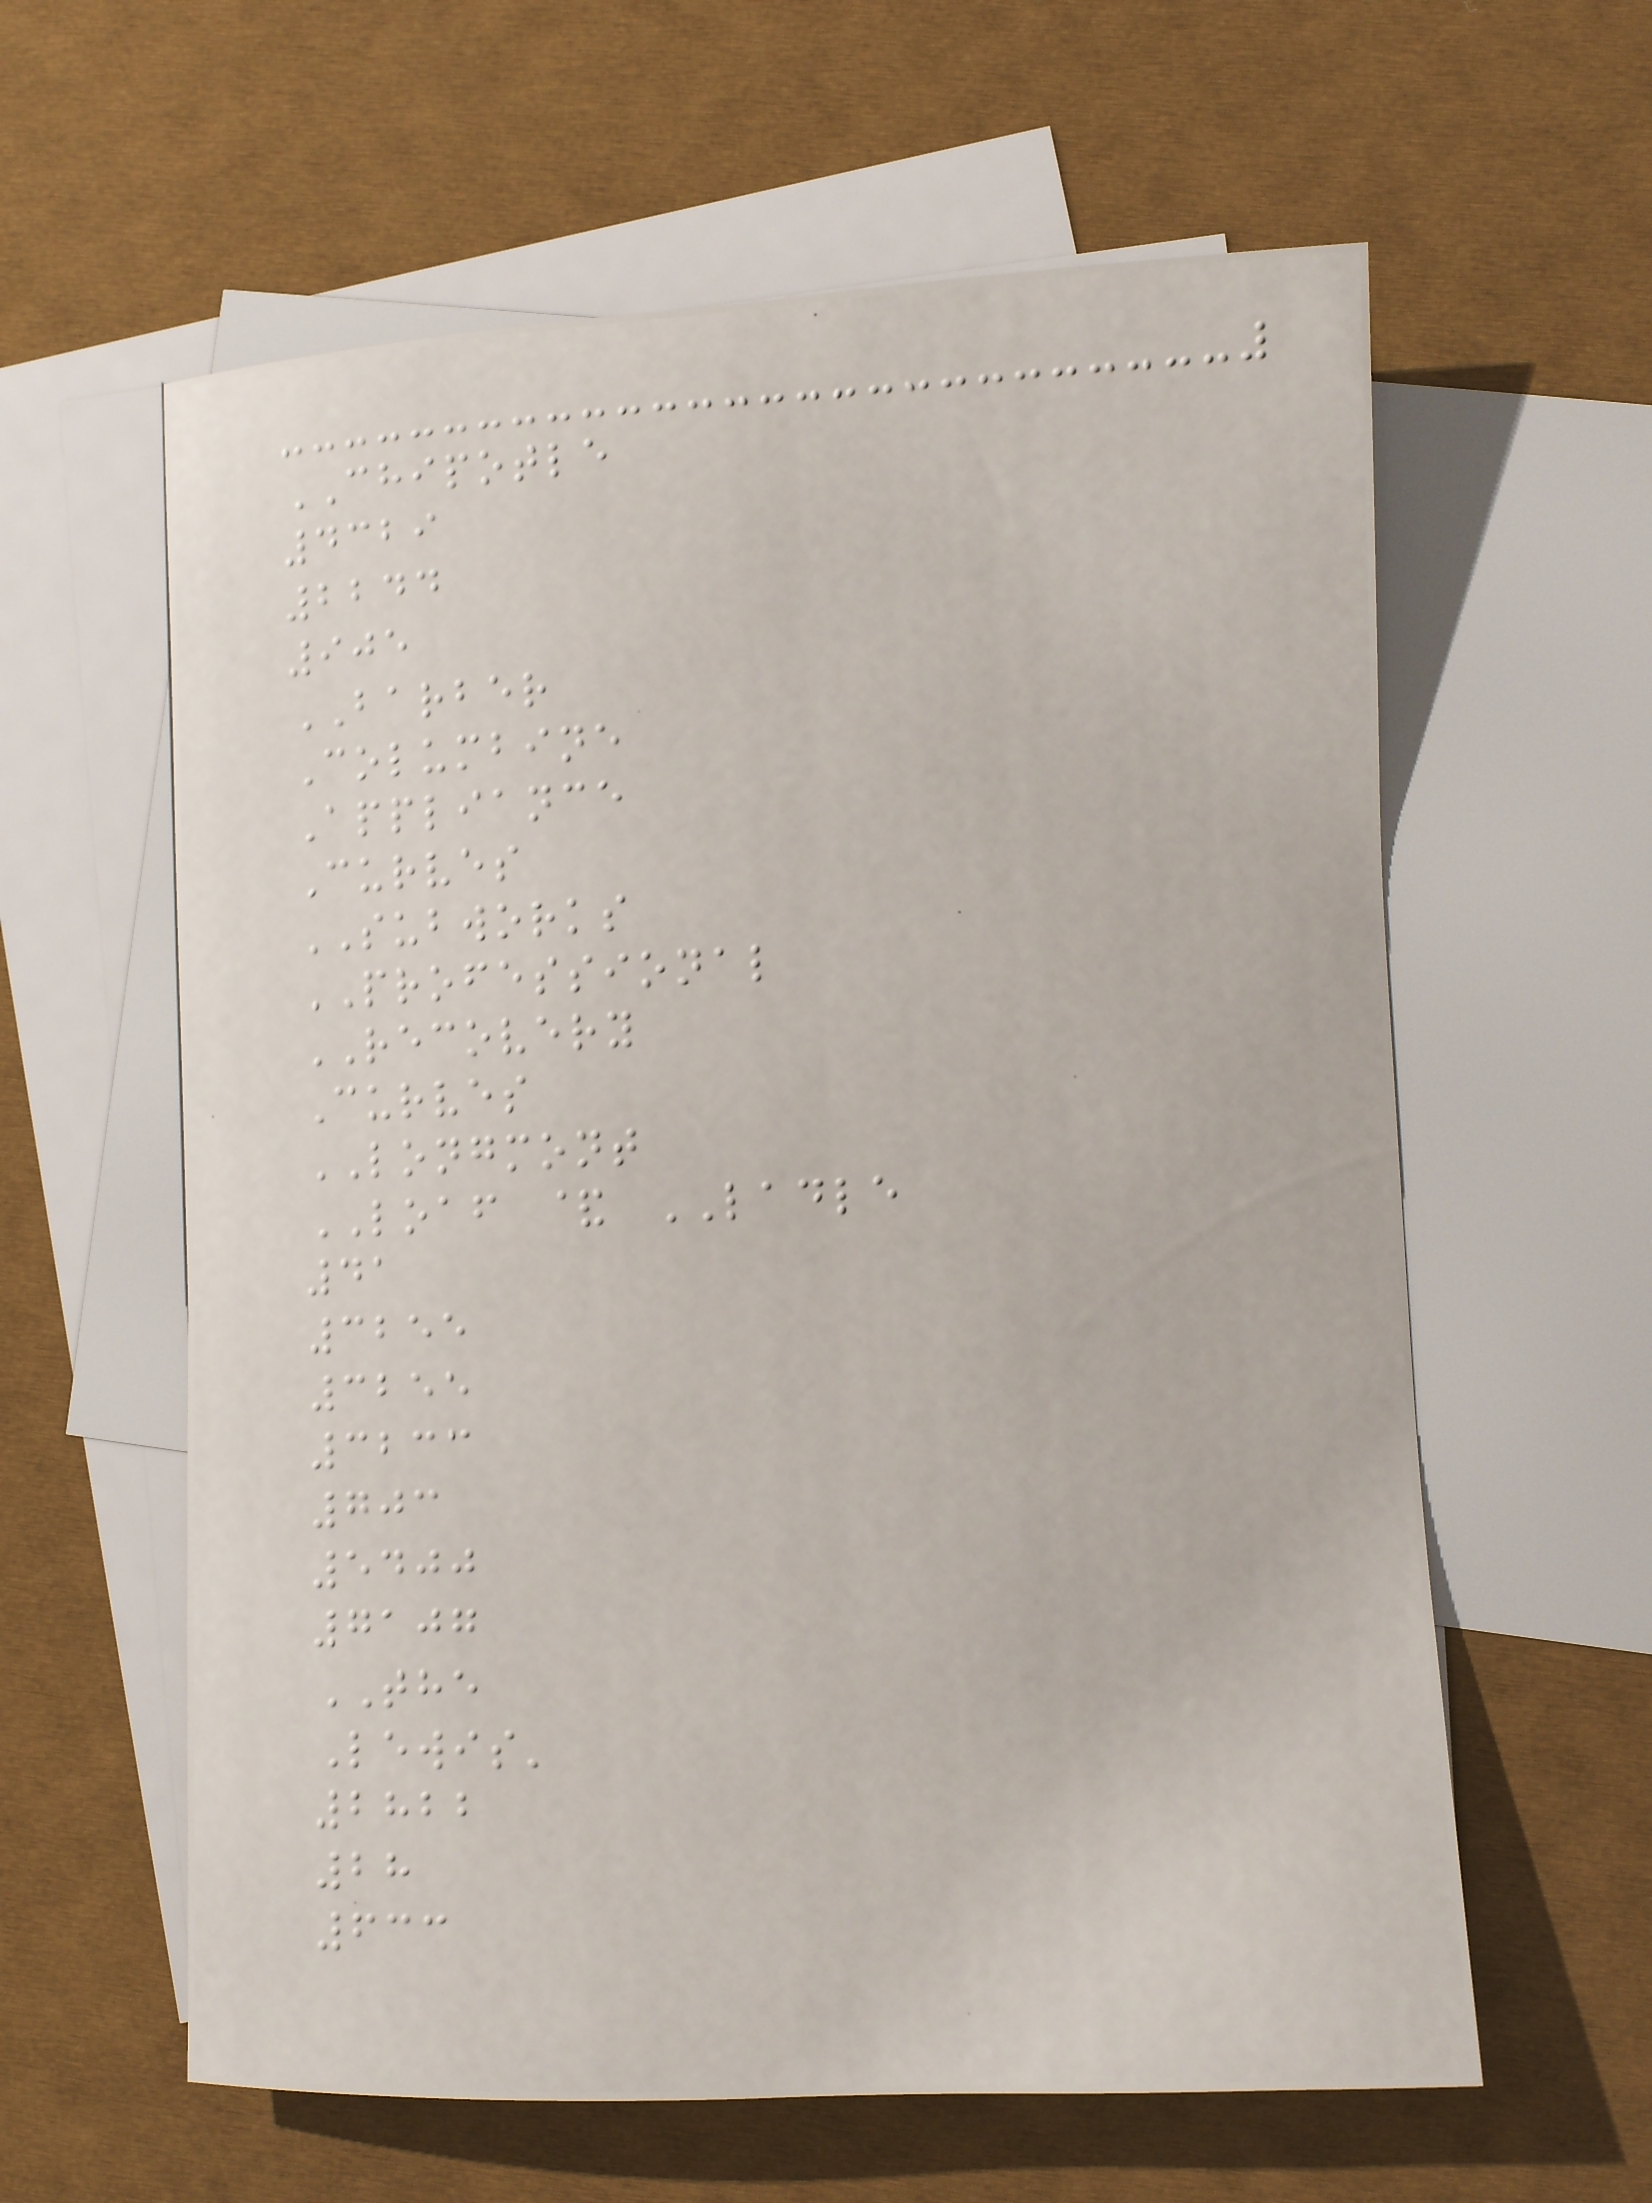CHIPOTLE
4329
2244
905
BARBER
Columbine
Appliance
Curves
SUBWORKS
PROFESSIONAL
RECOVERY
Curves
LONGMONT
LOAF & LADLE
41
3255
3255
3233
703
5400
7107
THE
Lewis'
2822
28
633
